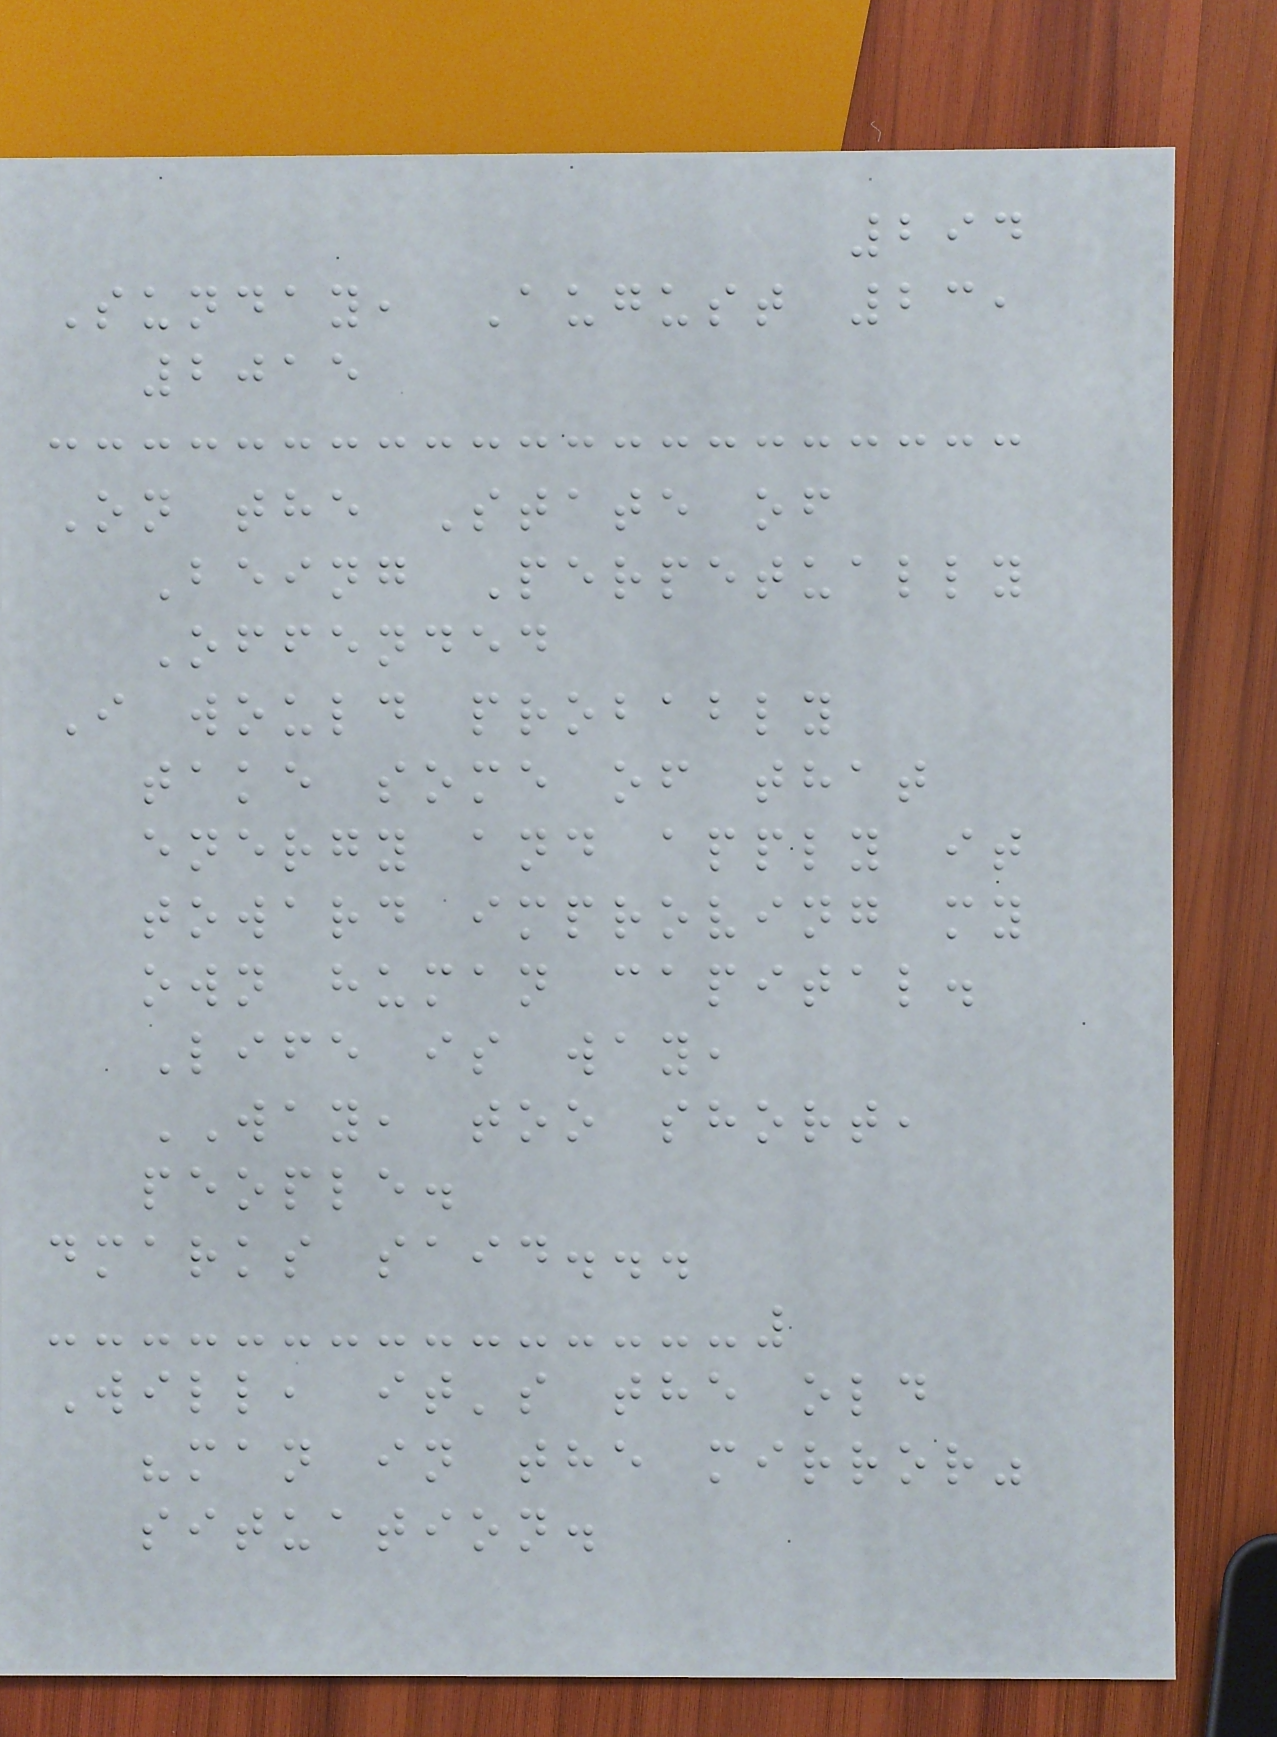294
Sunday, August 23,
2015
On the State of
Being Perpetually
Offended
I would probably
take some of that
energy and apply it
toward improving my
own human capital.
Life is way,
WAY, too short,
people.
dmarks said...
Will, it's the old
"man in the mirror"
situation.
